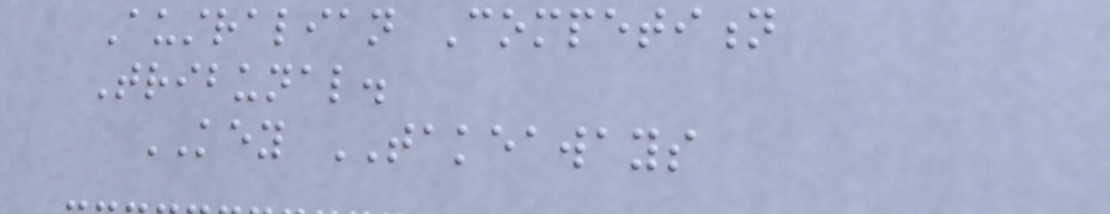Australian Competition
Tribunal.
KEY TAKEAWAYS
